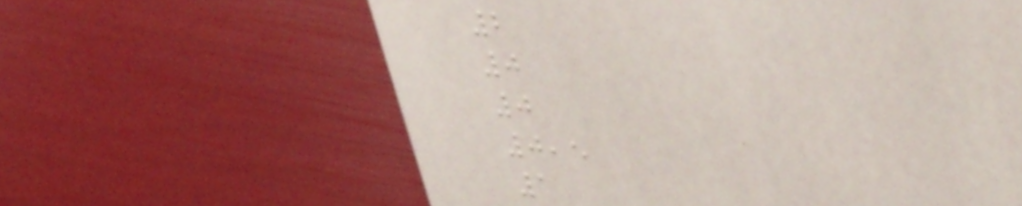2
0
0
0,5
1
